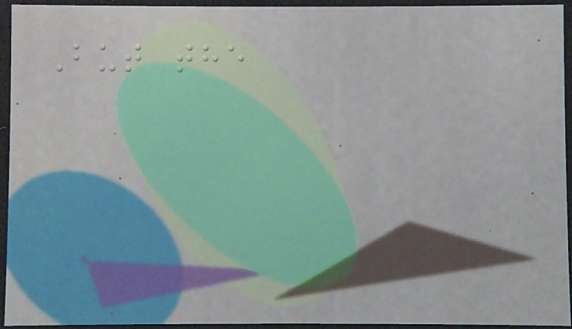But the
